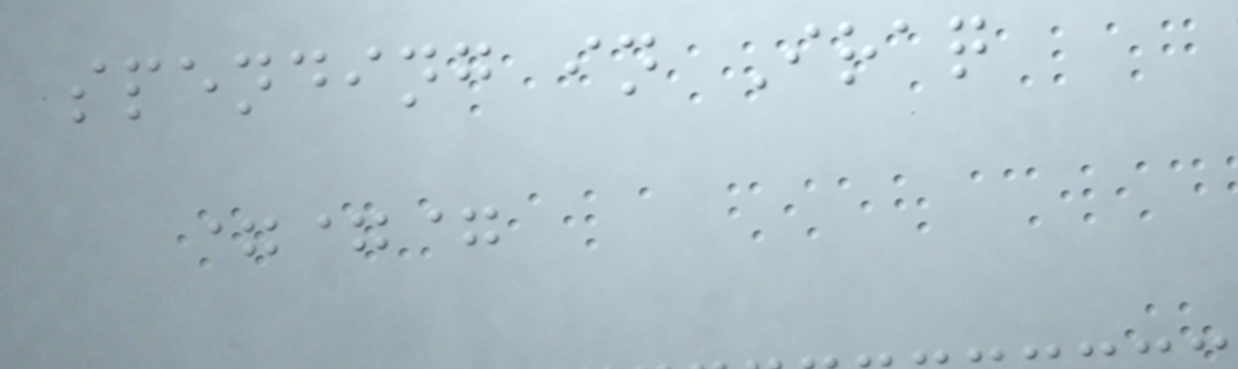spending in Iraq
===
